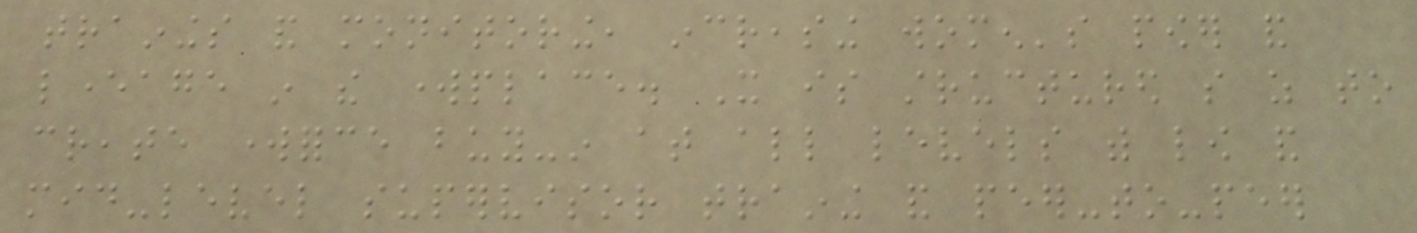trainings and monitoring, increasing women's power and
leverage in the workplace. It is structured so as to
create workforce buy-in at all levels with low and
mid-level supervisor training and peer-to-peer
